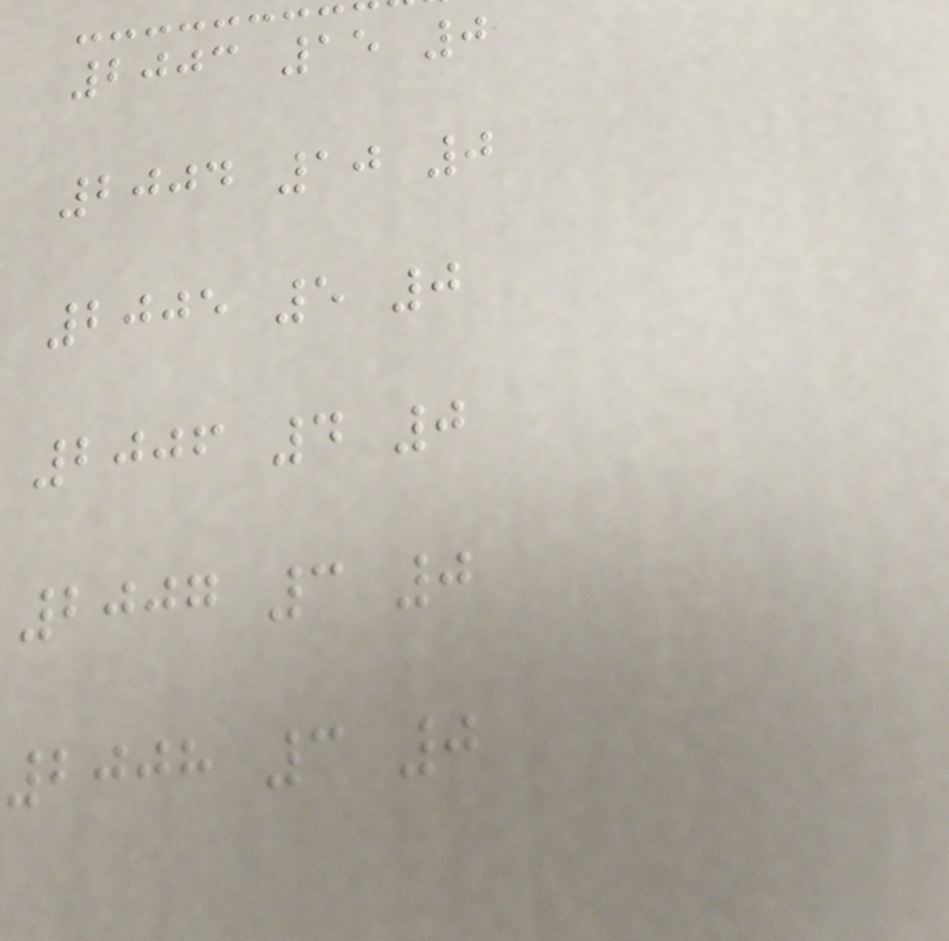2003 15 0
2004 10 0
2005 5 0
2006 4 0
2007 3 0
2008 3 0
